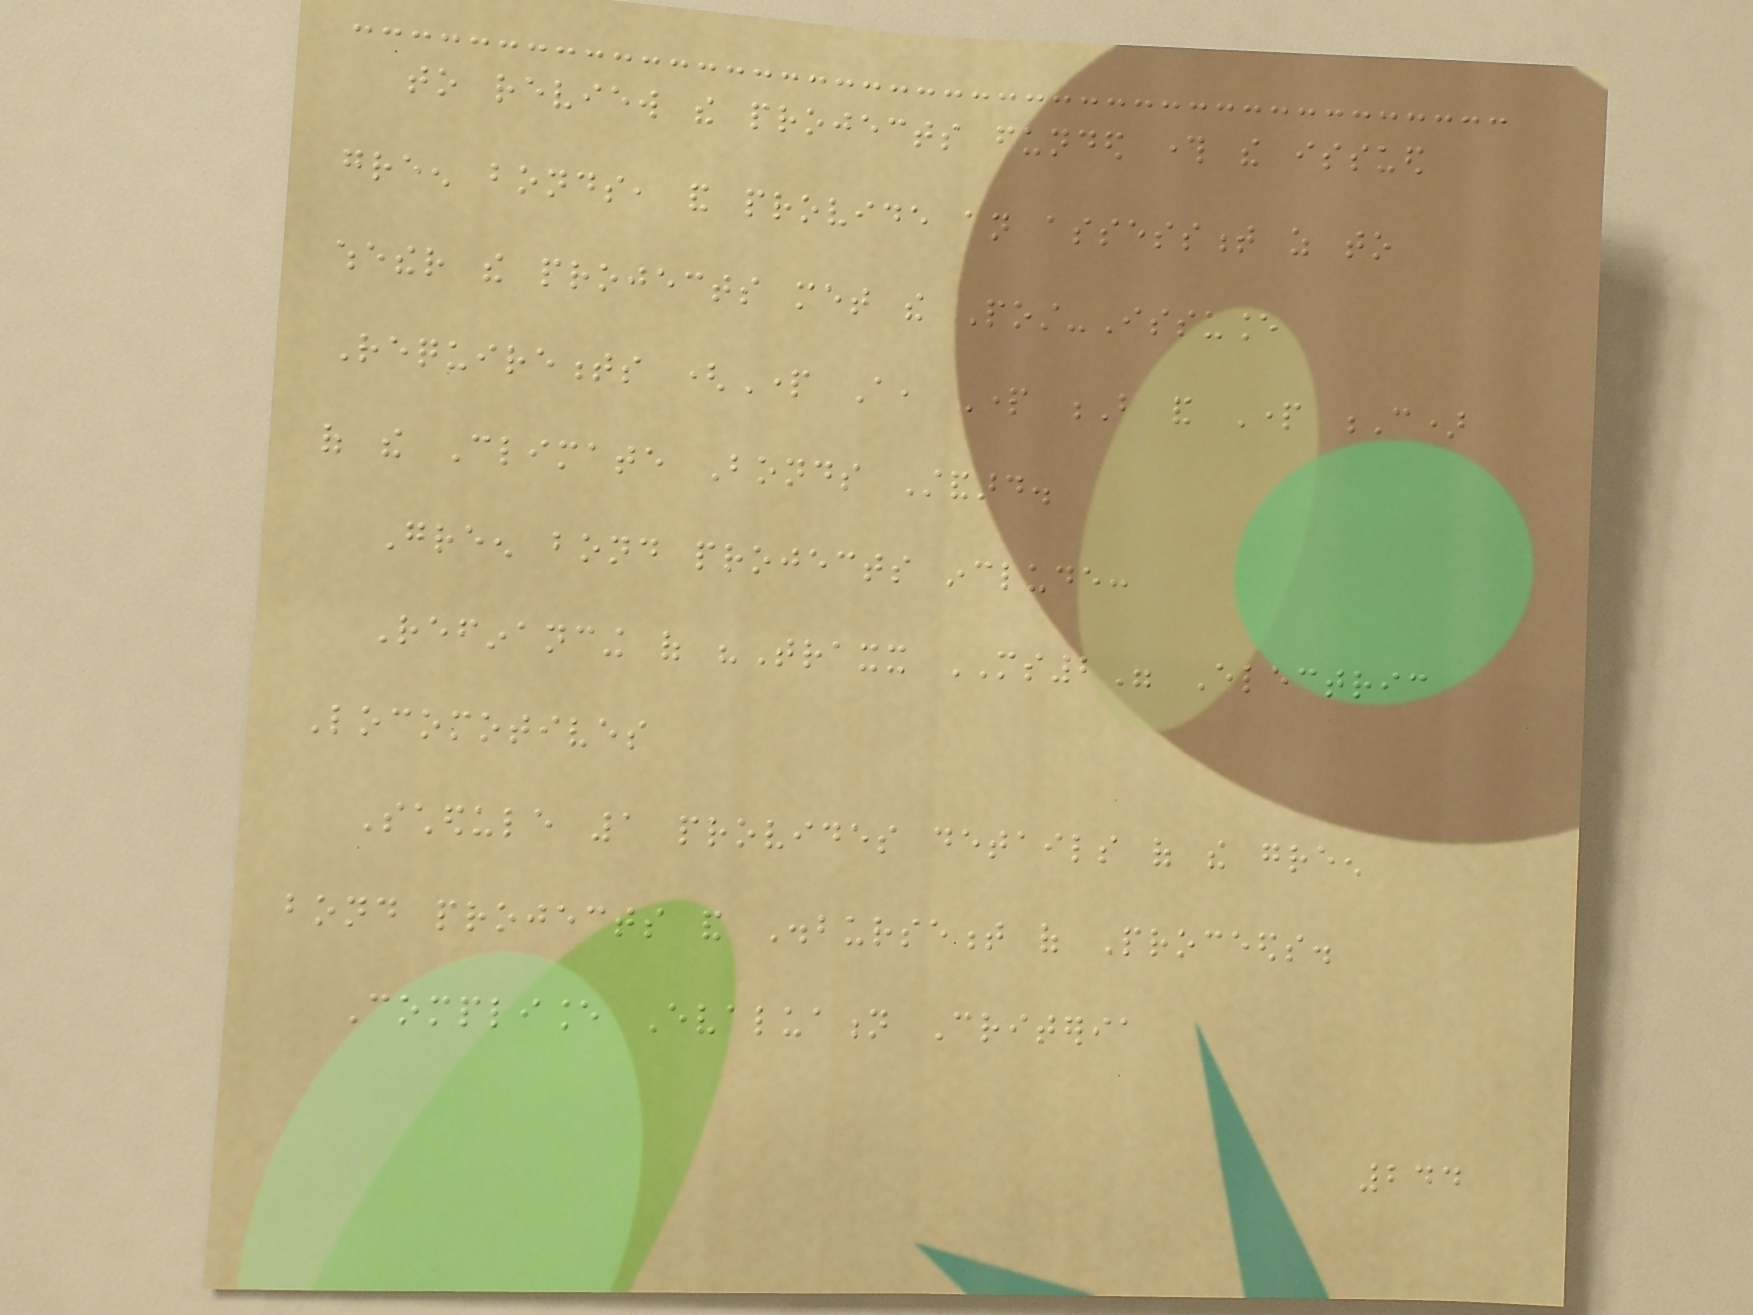to review the projects funded through the issued
green bonds, and provide an assessment as to
whether the projects met the Post-Issuance
Requirements (Part A, Part B and Part C)
of the Climate Bonds Standard.
Green bond projects include:
Refinancing of "Traxx MS2" Electric
Locomotives
Schedule 1 provides details of the green
bond projects and Disbursement of Proceeds.
Compliance Evaluation Criteria
244
